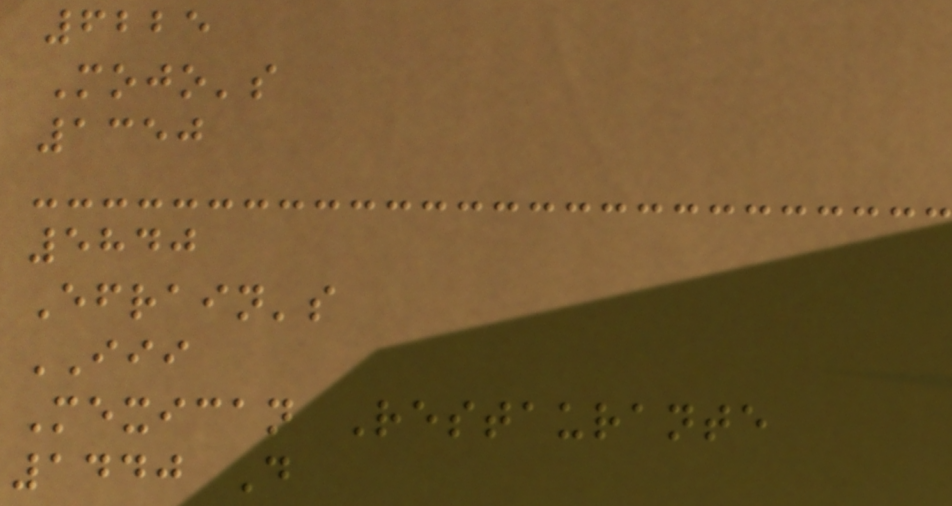6225
Mojo's
1350
5840
Efrain's
III
Mexican Restaurante
1440 D
